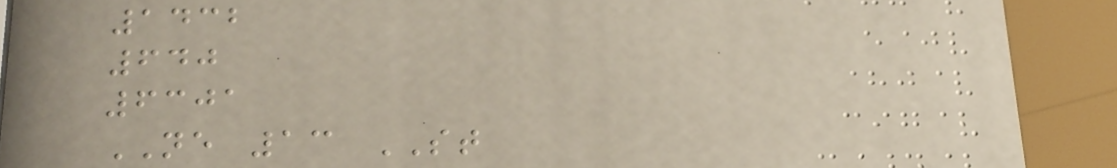1432
640
6301
NE 13 ST
